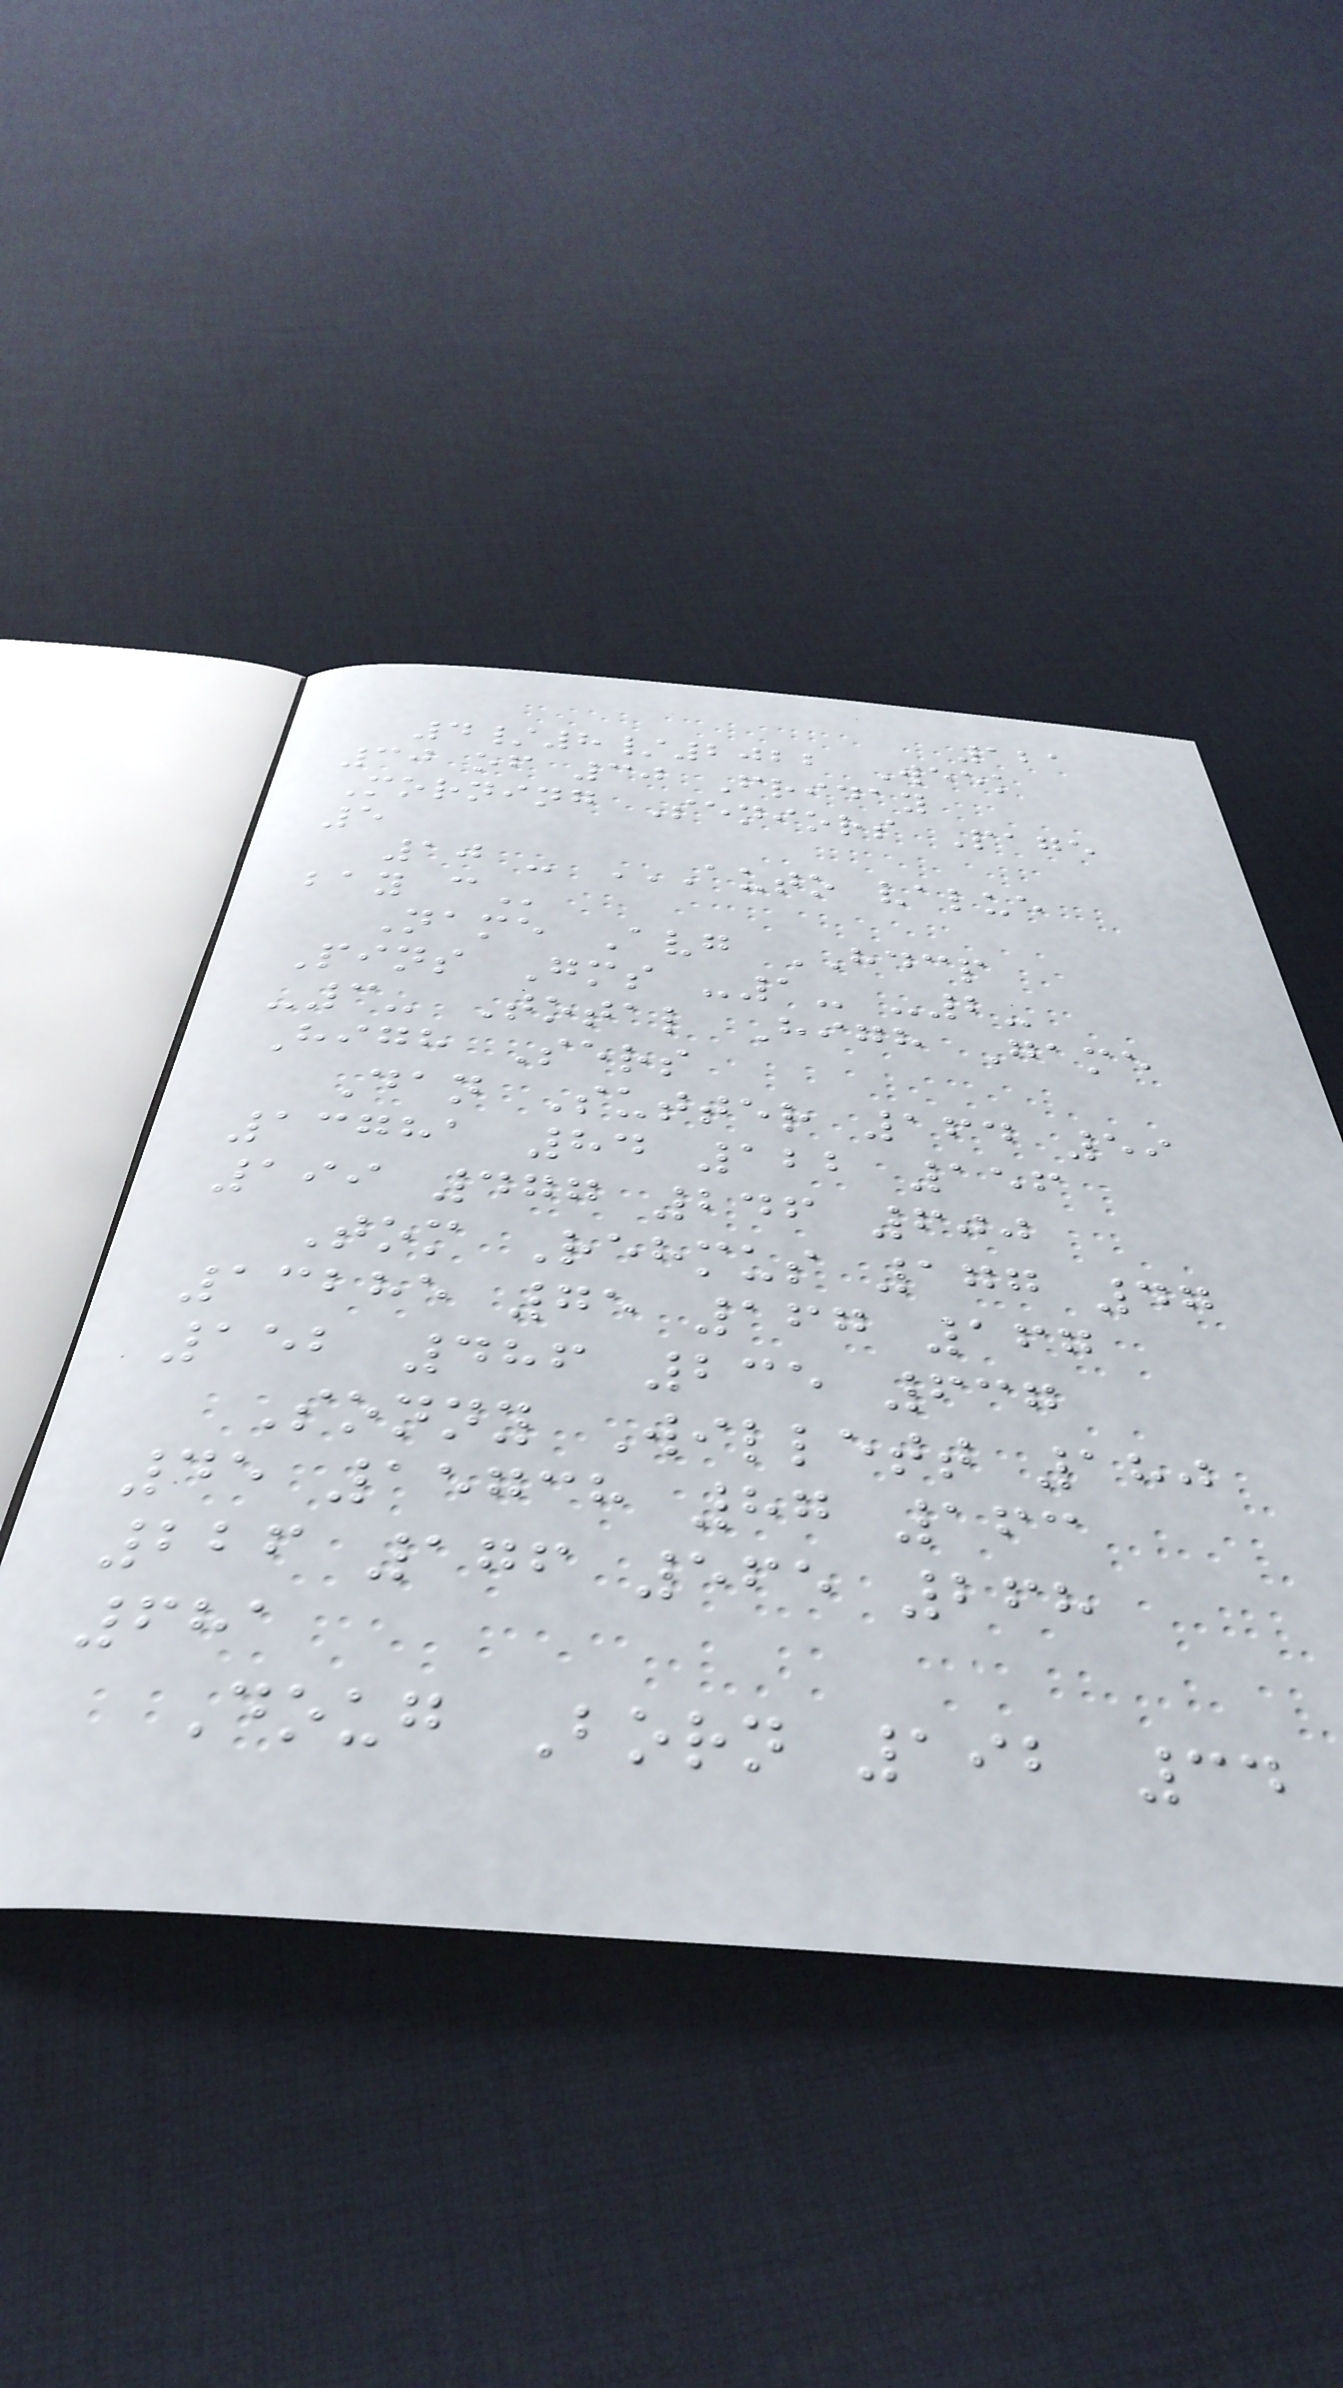121
4/8/2022 Week
30 of 30 Friday
Morning Seniors Page
5
10 - AUTO VALUE
BAY C
Name Avg HDCP
Pins Gms -1- -2-
-3- Total High Game
High Sers
Dan Sutter 164 59
13781 84 122 156
199 477 246 600
Tom Rehmus 177 47
13285 75 167 167
152 486 235 637
Sonny Willett 180
45 15738 87 163
226 176 565 268
681
Doug Born 192 34
